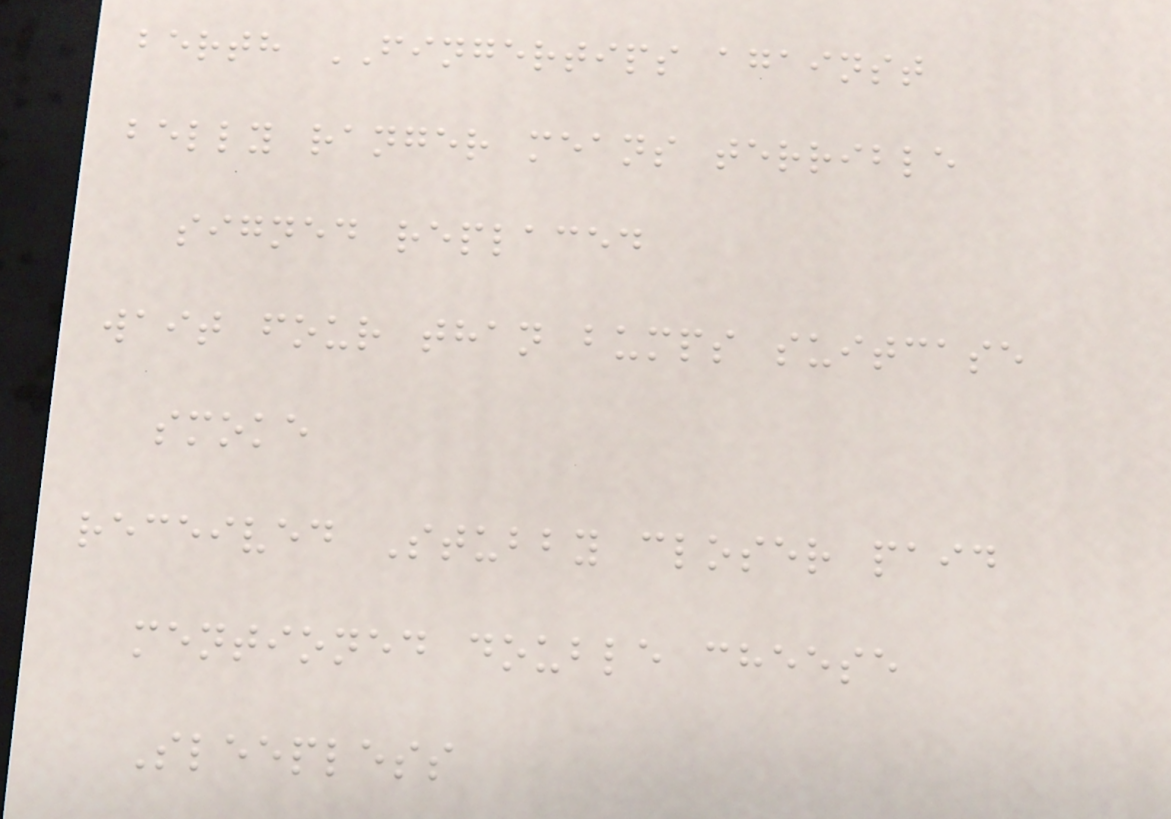berth FINGERTIPS against
belly ranger means terrible
signed replaced
wait four than bumps suitcase
smoke
received Stubby closer paid
mentioned double cheese
Sleepless
